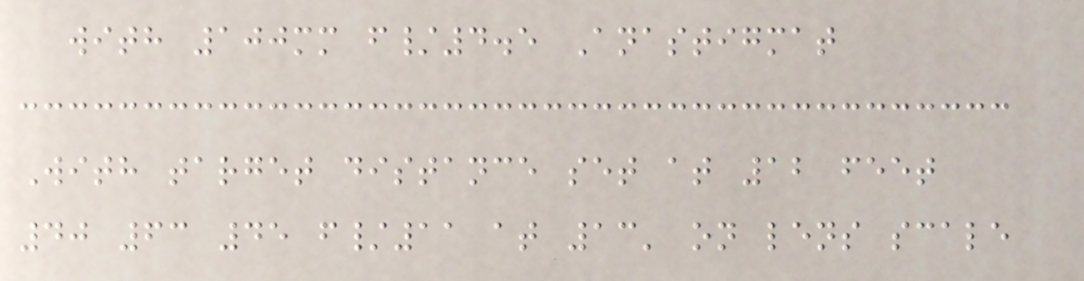with 100mm f/4.5 Anastigmat
With target distance set at 12 feet
40 63 45 f/11 at 13' on lens scale
